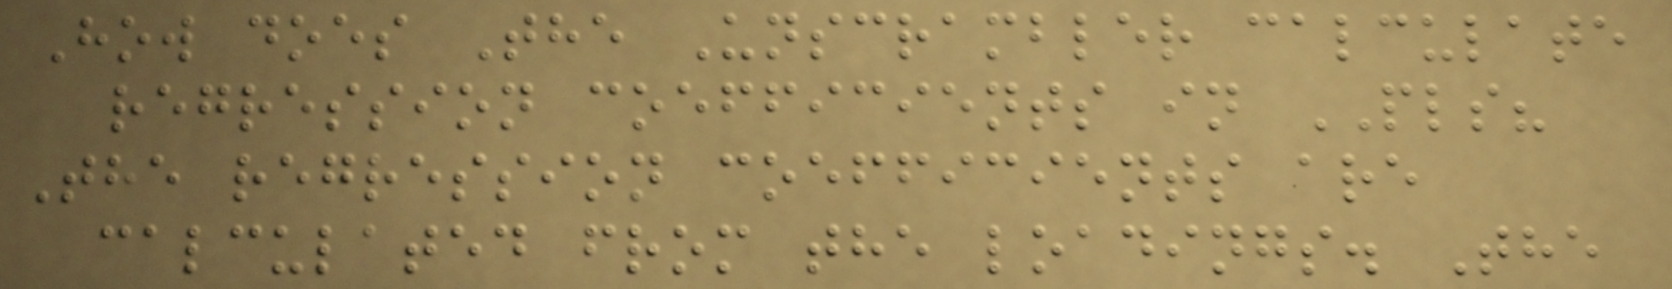How does The Unscrambler calculate
regression coefficients in PLS?
The regression coefficients are
calculated from the loadings. The
